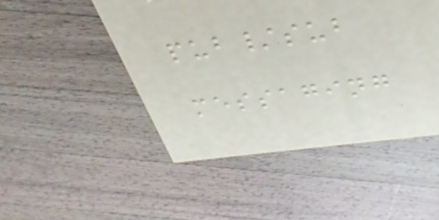pub/sub
messaging
